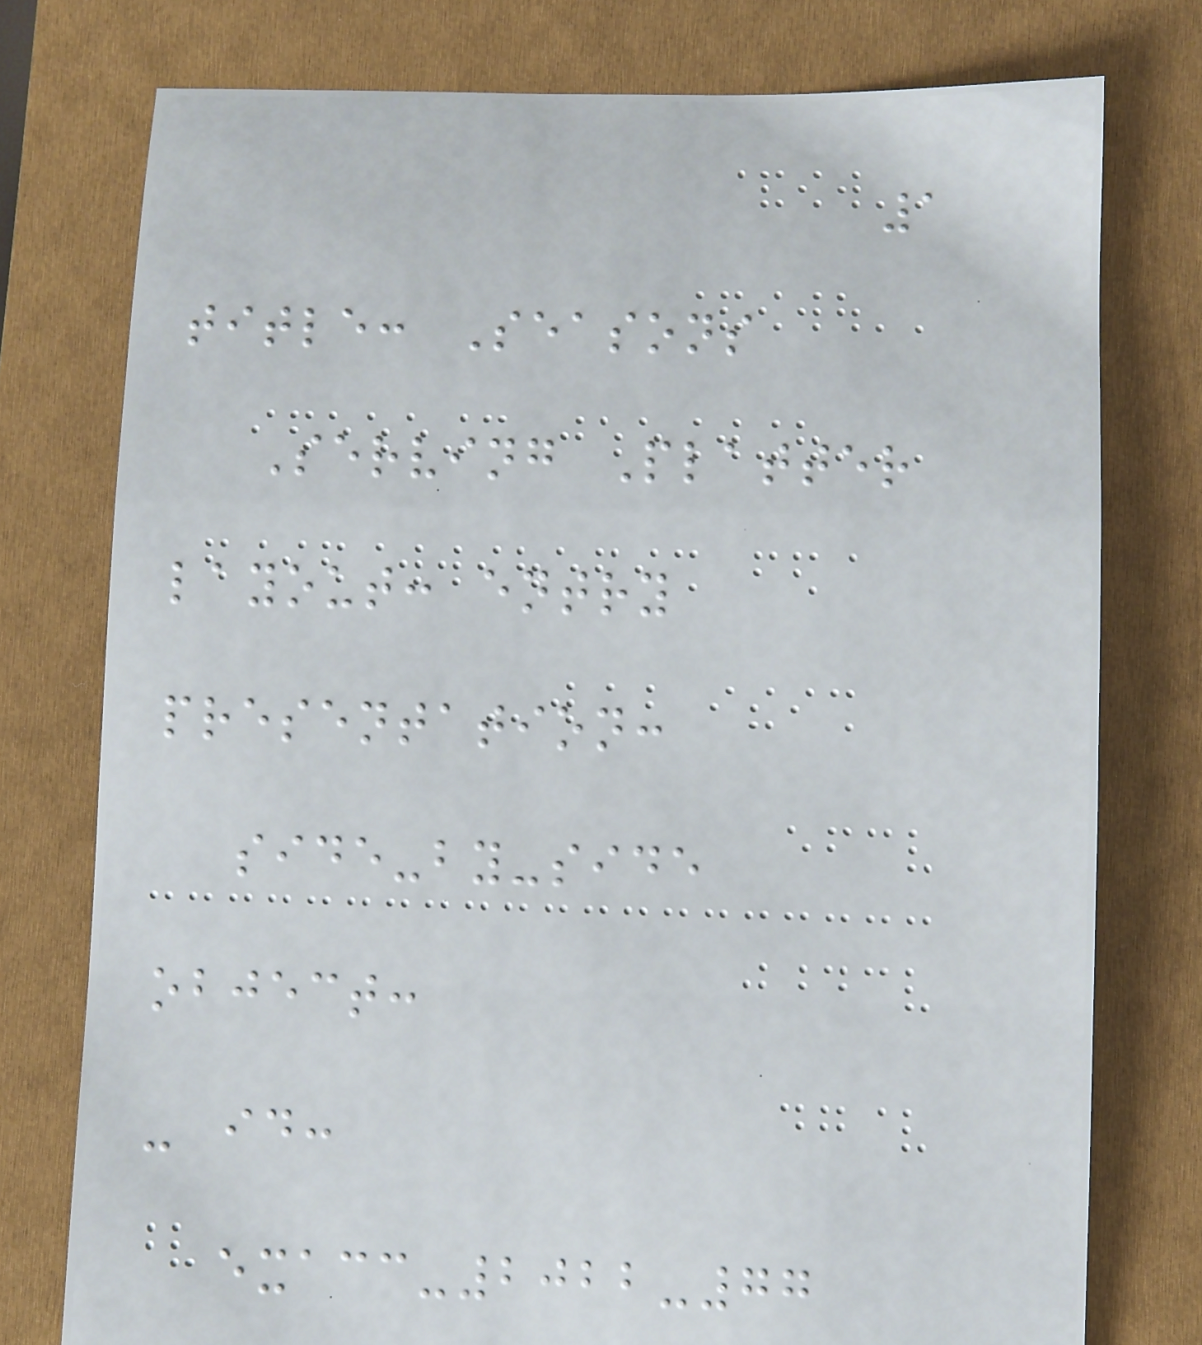1
title: Seasons
Serving Platter
layout: entry
presentation:
side-by-side
object:
- id:
exacc-2022-77
